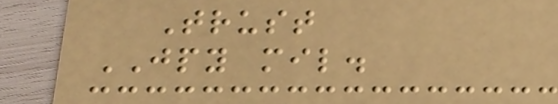Trust
JPY mil.
